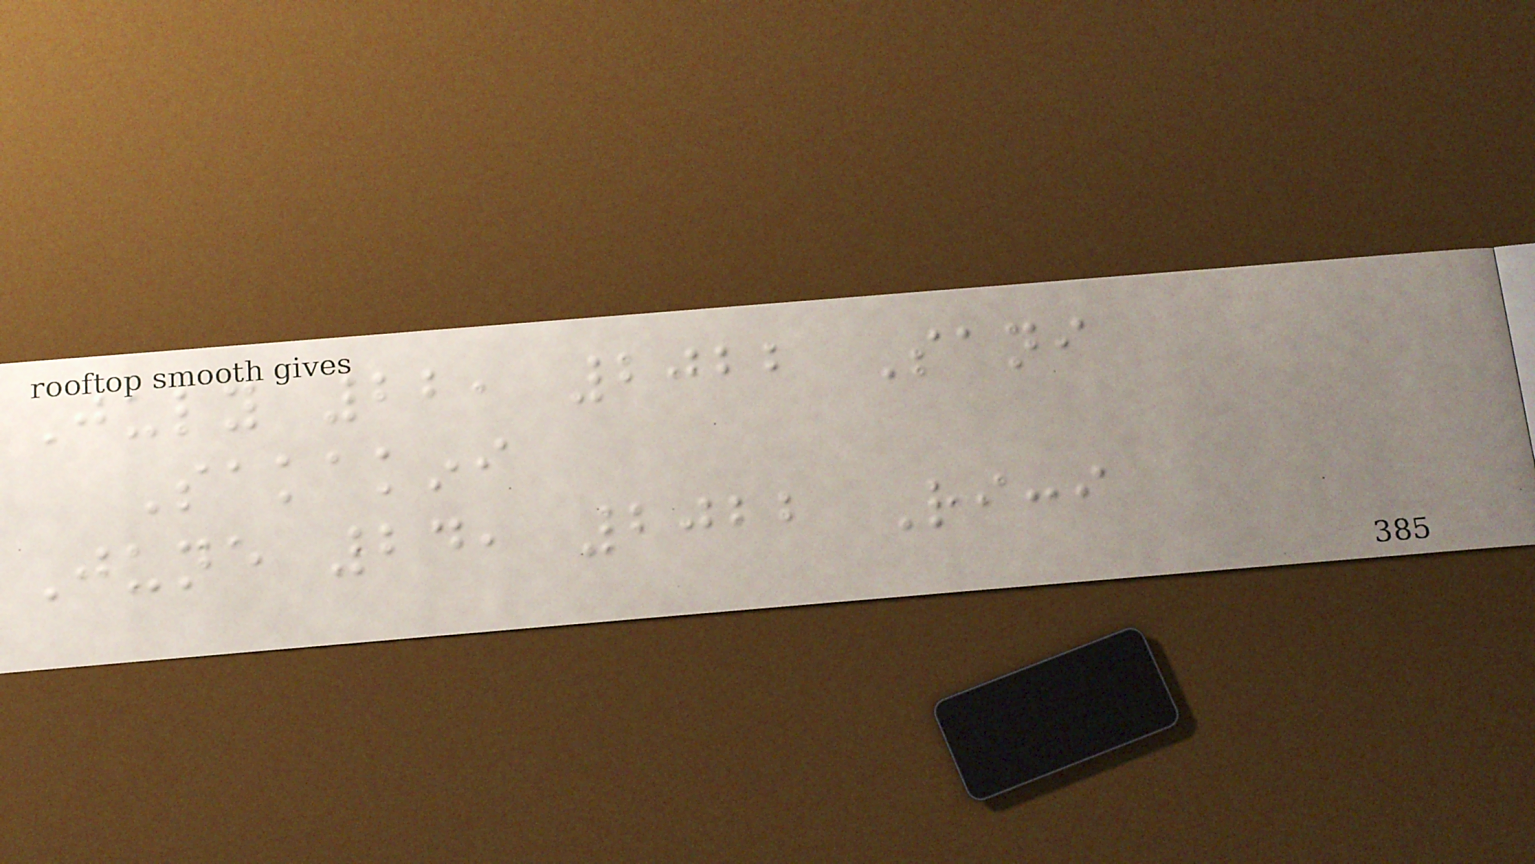July 22, 2022 Sani
Sakakini
June 24, 2022 Ricci
